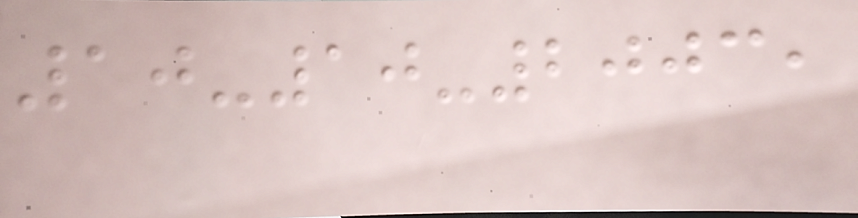10-10-2003,
